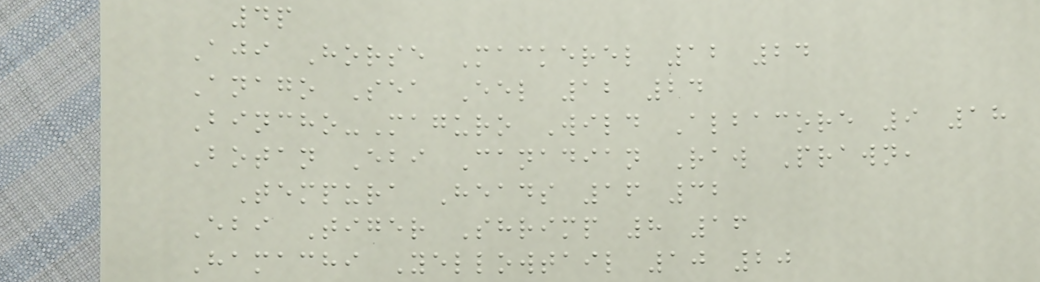4p
Aji Horse Mackerel 12 24
Anago Sea Eel 12 24
Bincho-Maguro Wild Albacore 9 18
Botan Ebi Canadian Raw Prawn,
Tempura Heads 16 32
Ebi Tiger Shrimp 8 16
Hamachi Yellowtail 10 20
